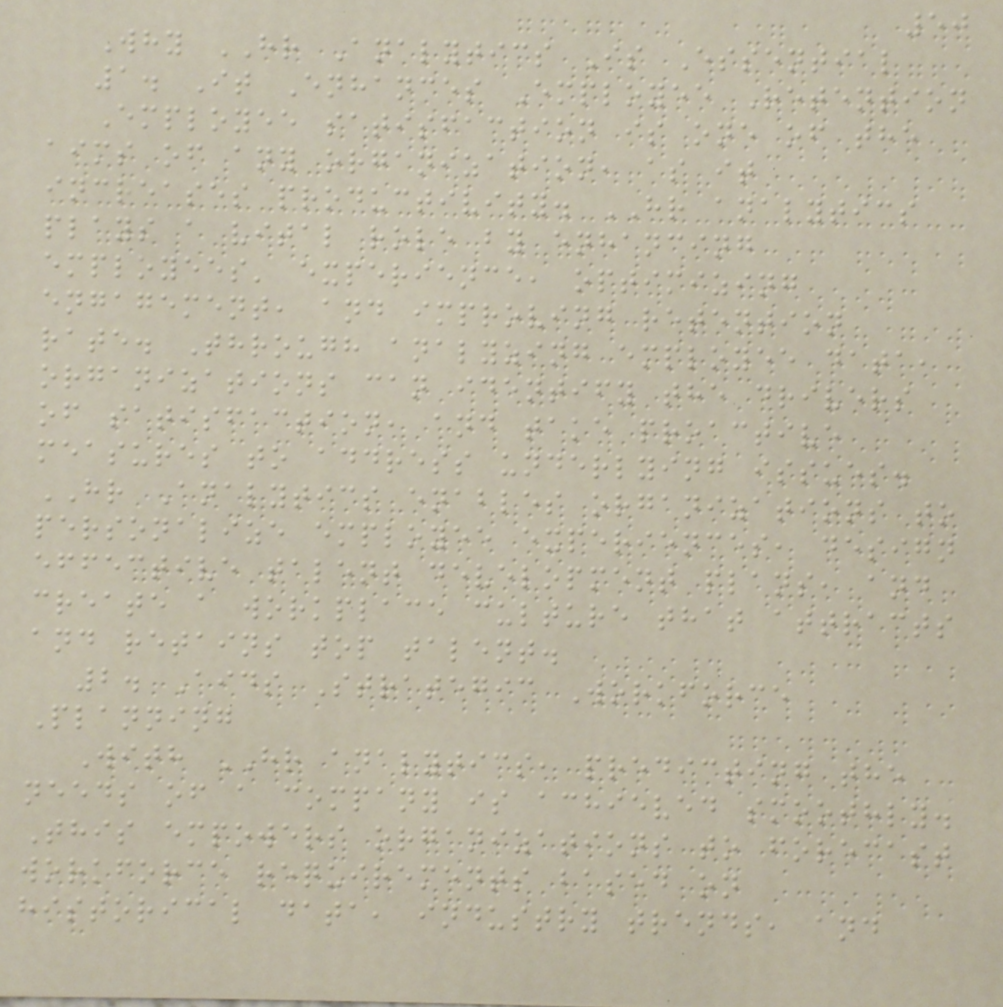50
Why HR Analytics Is Essential
1. It Enhances Employee Retention
Employee satisfaction is one of the
aims of any organization, as it
increases productivity. HR analytics
plays a vital role by enhancing
employees' experience, optimizing
engagement, and improving retention
rate. Through analyzing employee data,
organizations can identify the drivers
of satisfaction, and take proactive
measures to address underlying issues.
HR Analytics enables organizations to
personalize employee experiences, design
effective talent development plans, and
create a workplace culture that attracts
and retains top talent.
2. Aids Strategic Workforce
Planning
With HR analytics, predicting the
needs of a company is achieved smoothly.
This empowers organizations to forecast
workforce requirements based on
historical data, industry trends, and
